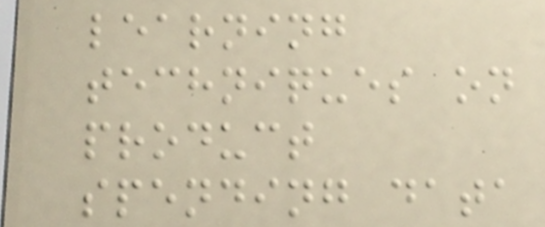learning
techniques on
product
spending data
